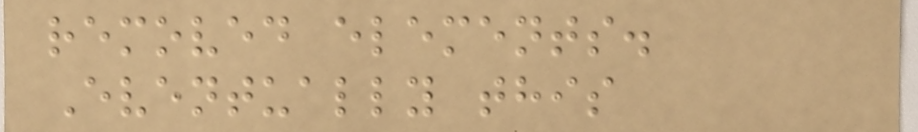removed elements.
Eventually this
